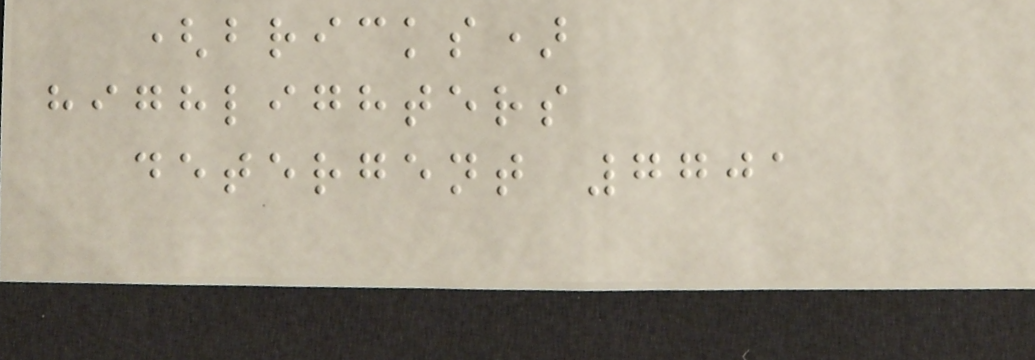(bricks)
highlighters
detergent 7701
